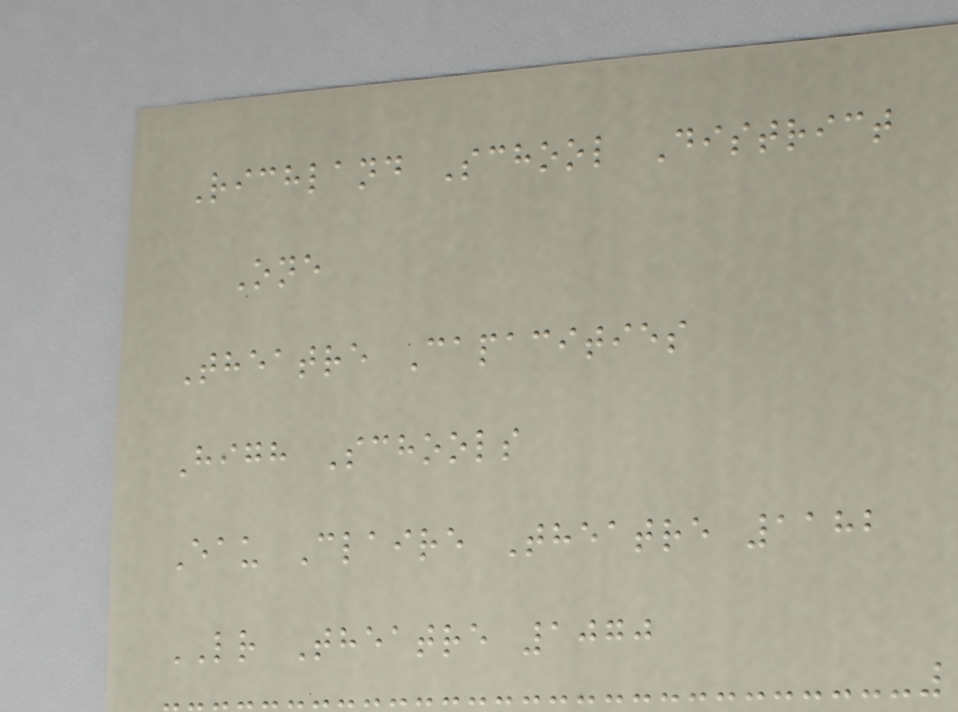Richland School District
One
Theatre Capacities
High Schools
Eau Claire Theatre 1182
LR Theatre 1070
